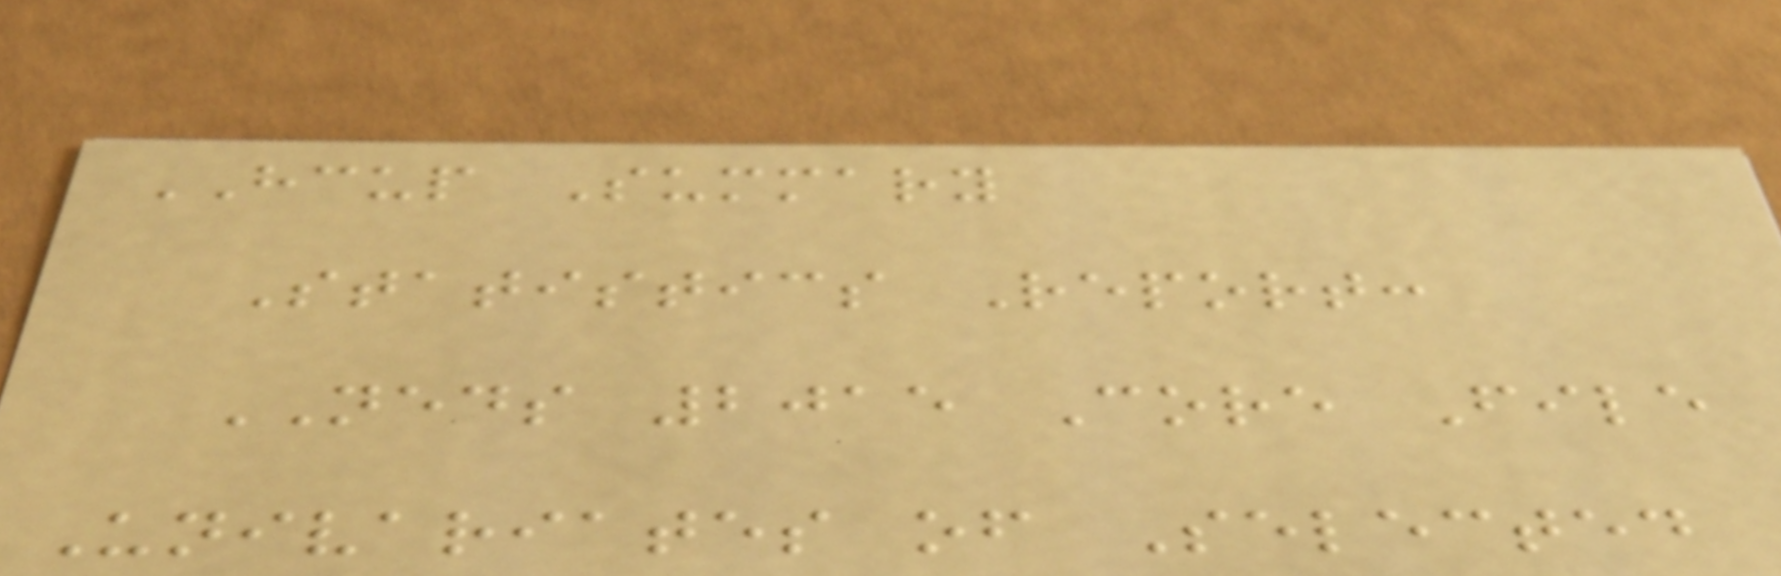HCUP Summary
Statistics Report:
NEDS 2015 Core File
Univariates of Selected
